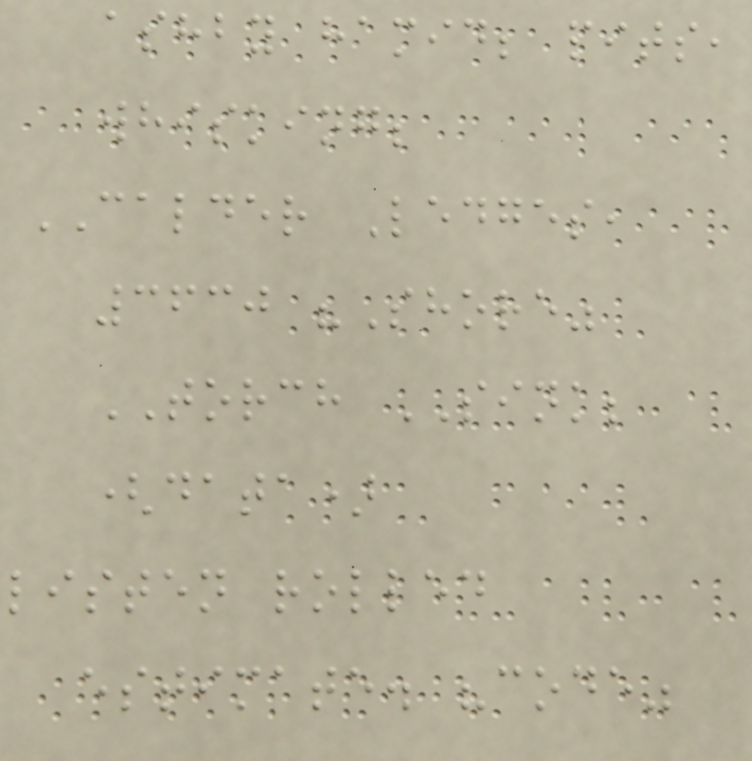ashby hamid; pits,
whisking;
CALDER Ledges,
3630 "Shore"
TORCH SINK;
(data)
listen rolled
estimate. "code"
